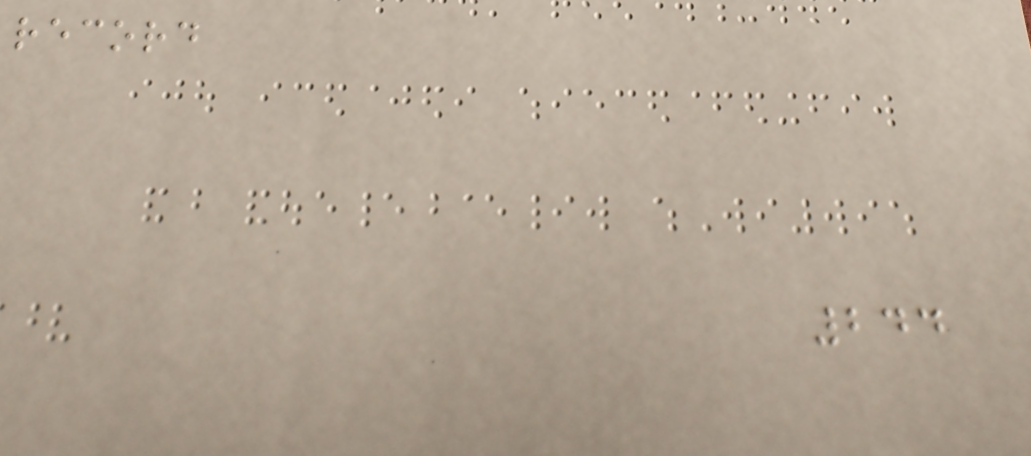record
244
